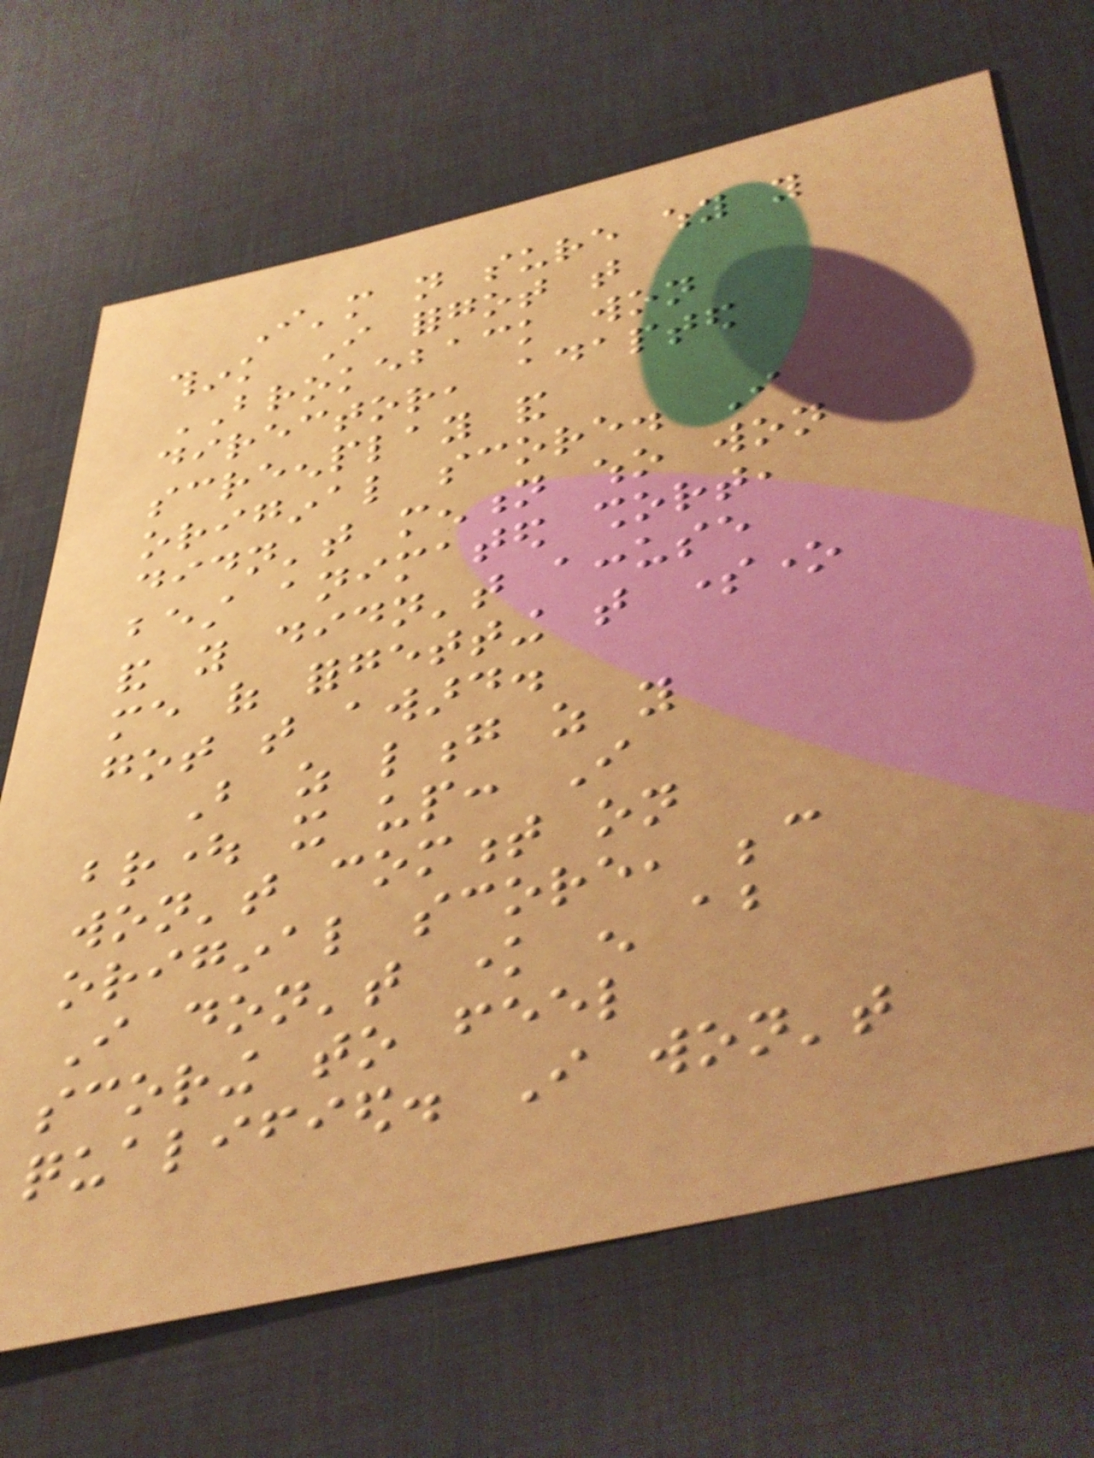I'm not sure why you
think I forgot that
BROKEBACK won
director, adapted
screenplay and
original score. I
didn't mention who won
best animated short,
and you didn't accuse
me of forgetting that someone
got that award.
But as long as you
brought it up: I
won't comment on
original score, because
I don't know enough about
scoring to feel
qualified. I won't
